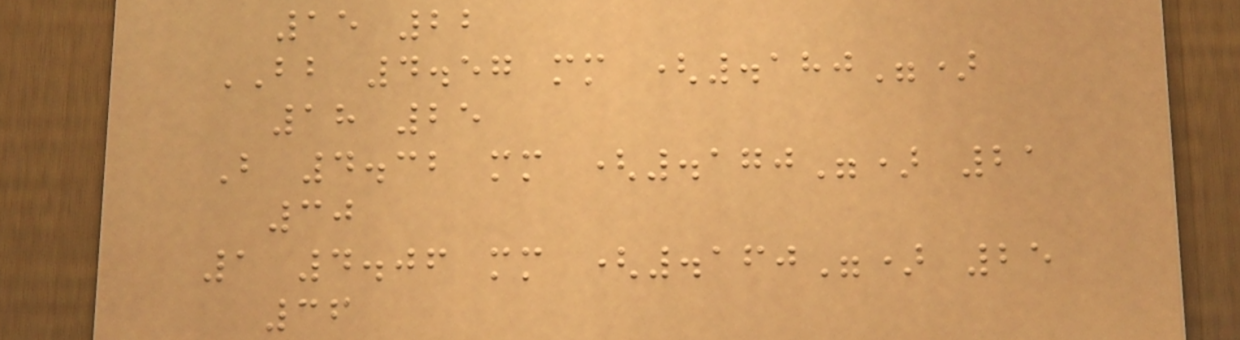15 22
BB 4.57 mm (.180")
18 25
B 4.32 mm (.170") 21
30
1 4.06 mm (.160") 25
36
